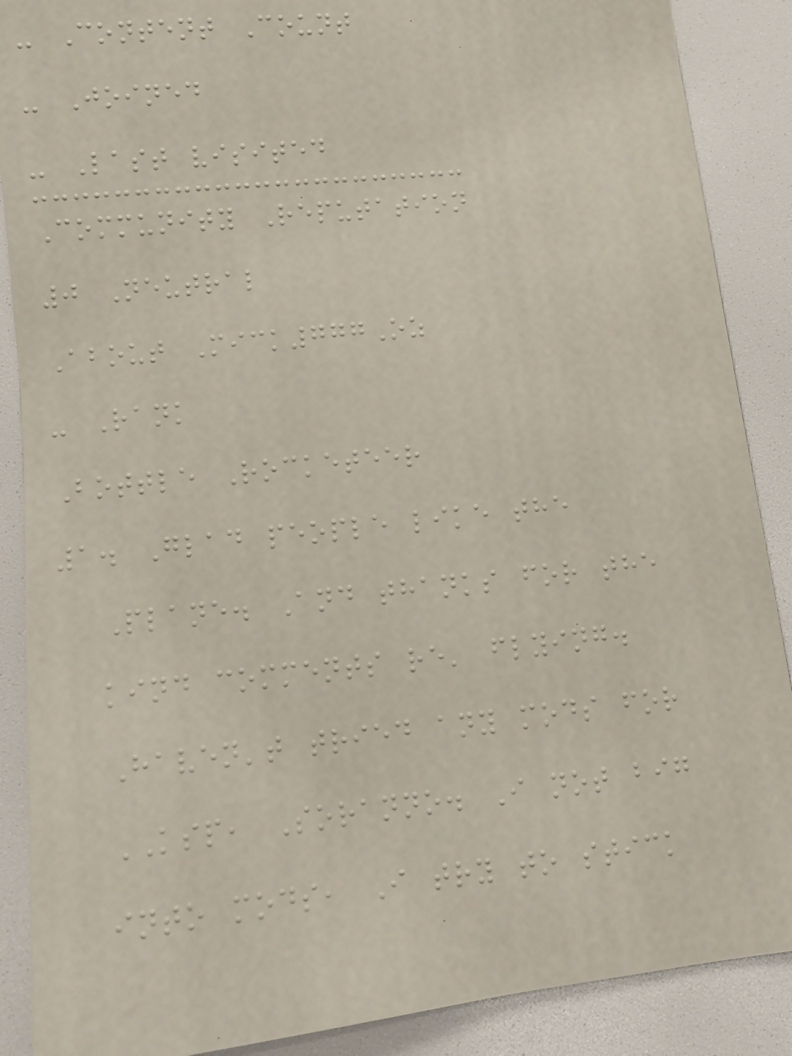- Content Count
- Joined
- Last visited
Community Reputation
0 Neutral
About Mick777Oz
- Rank
Bottle Rocketeer
1. Glad people like the
Plane. And thanks for the
kind comments re' flying.
Haven't tried any mods for
KSP, Soranno. I not big
into mods, I try to stick
